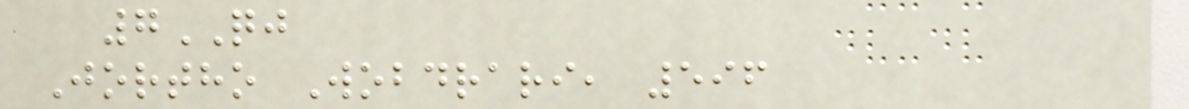7QJ
Jortho Wobdrari, 596
